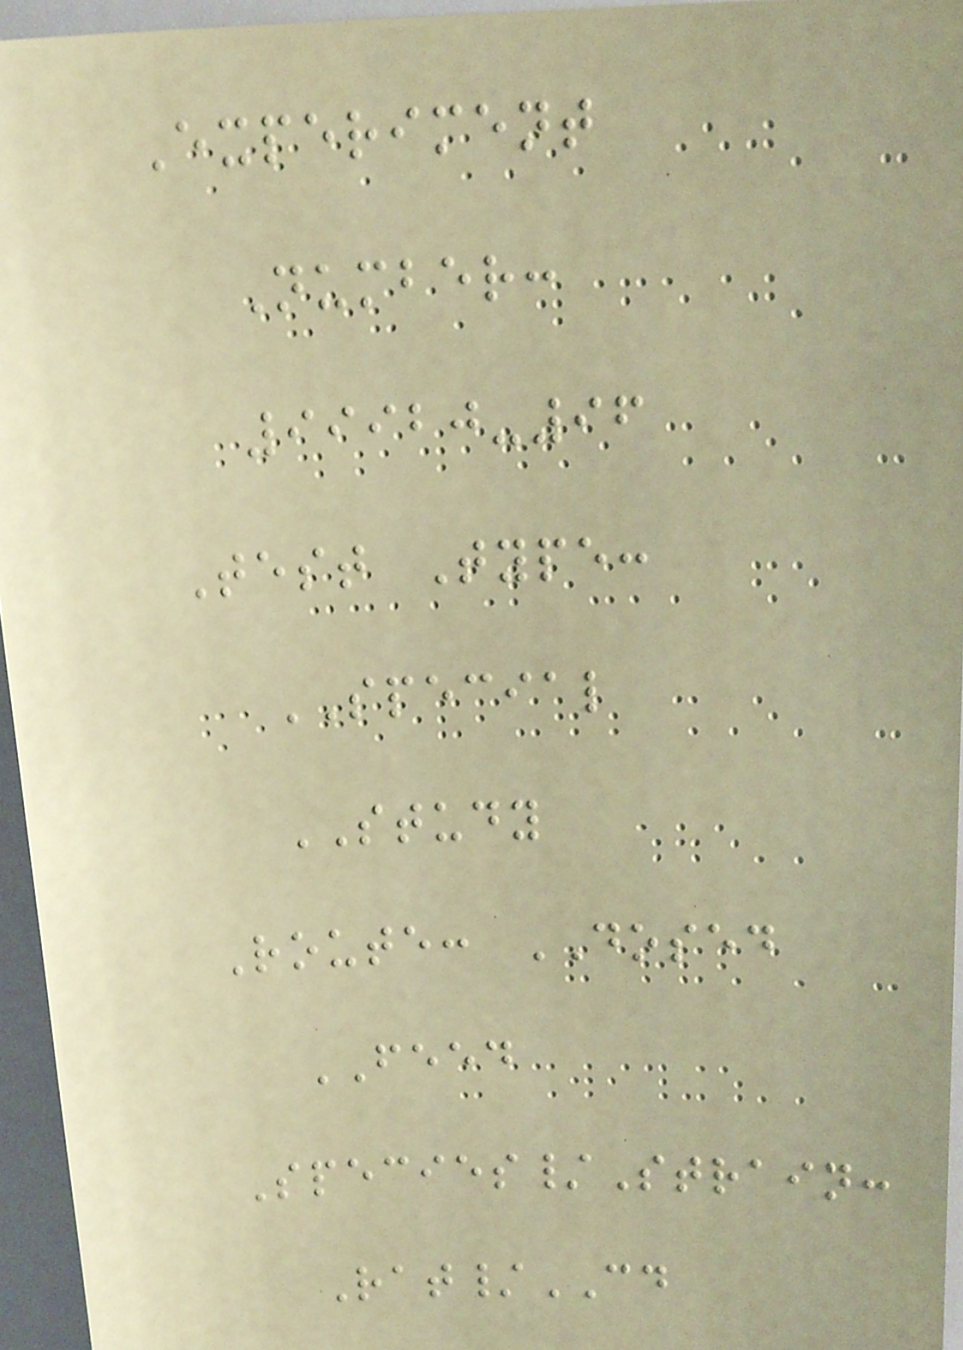Experiment
Number:
99920-96
Test Type:
SPECIAL
STUDY
Route: DOSED
FEED
Species/Strain:
Rat/CD
